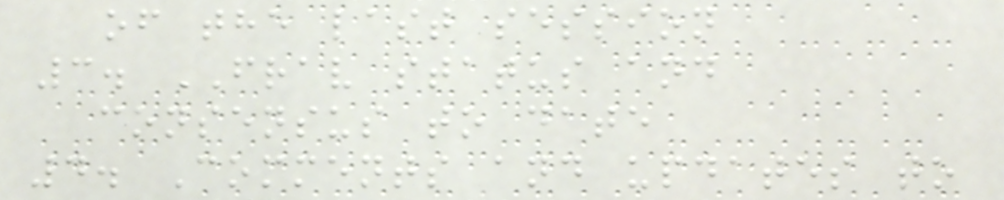of the last session
3. FRAV status and
consensus to date
4. Comments and updates to
